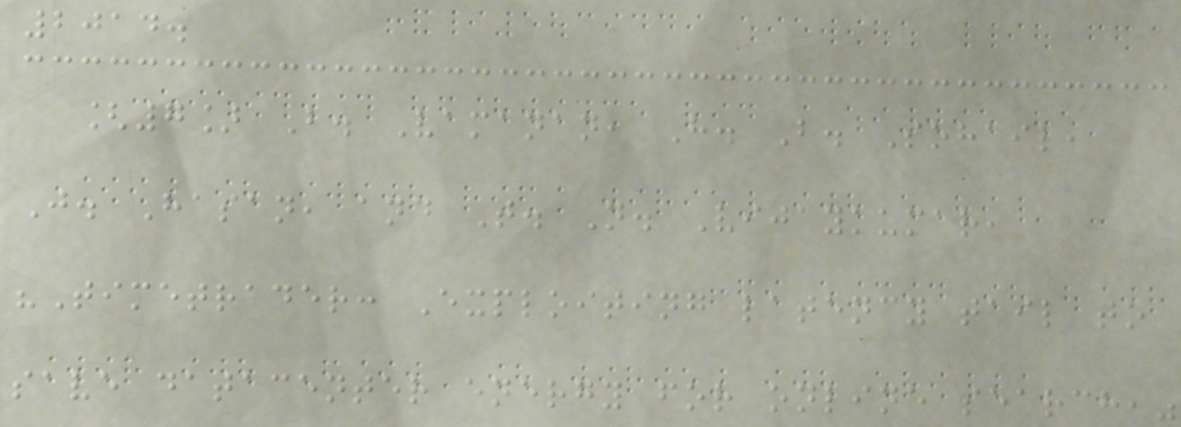2014.
[7] B. Vamanan, H. B. Sohail,
J. Hasan, and T. N. Vijaykumar,
"Timetrader: Exploiting latency tail to
save datacenter energy for online search,"
